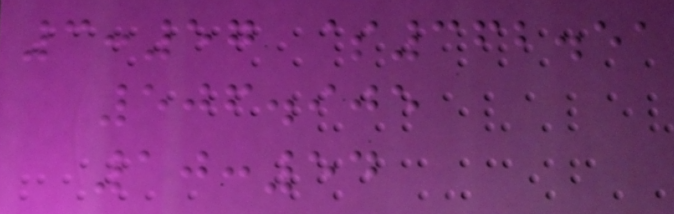3:57 $362.51
506.905
10:54
